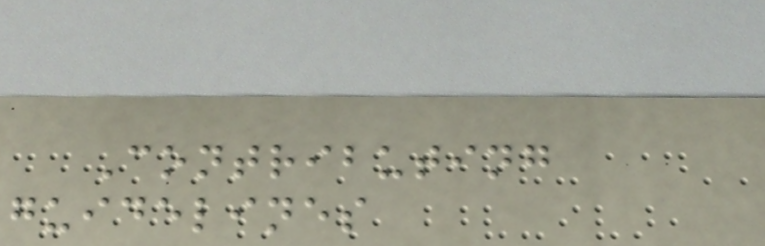Contributing
guidelines
